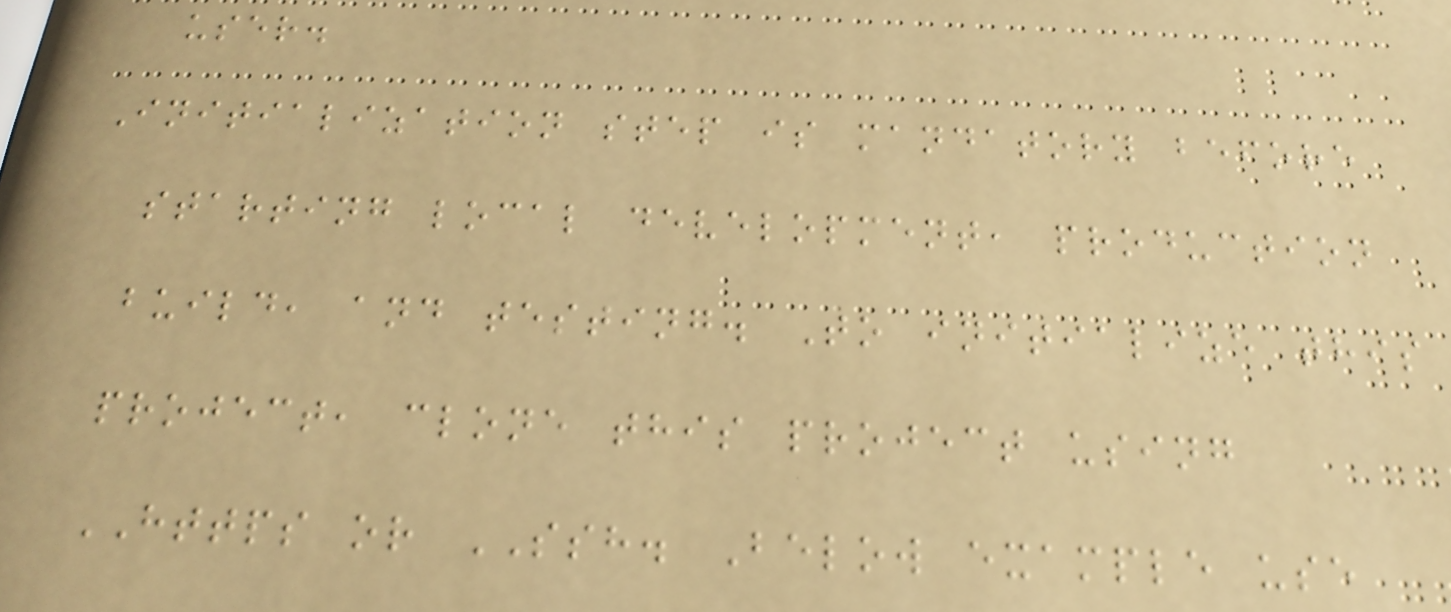user.
Initialization step is mandatory before
starting local development, production
build, and testing. To initialize this
project, clone this project using
HTTPS or SSH. Below example use
